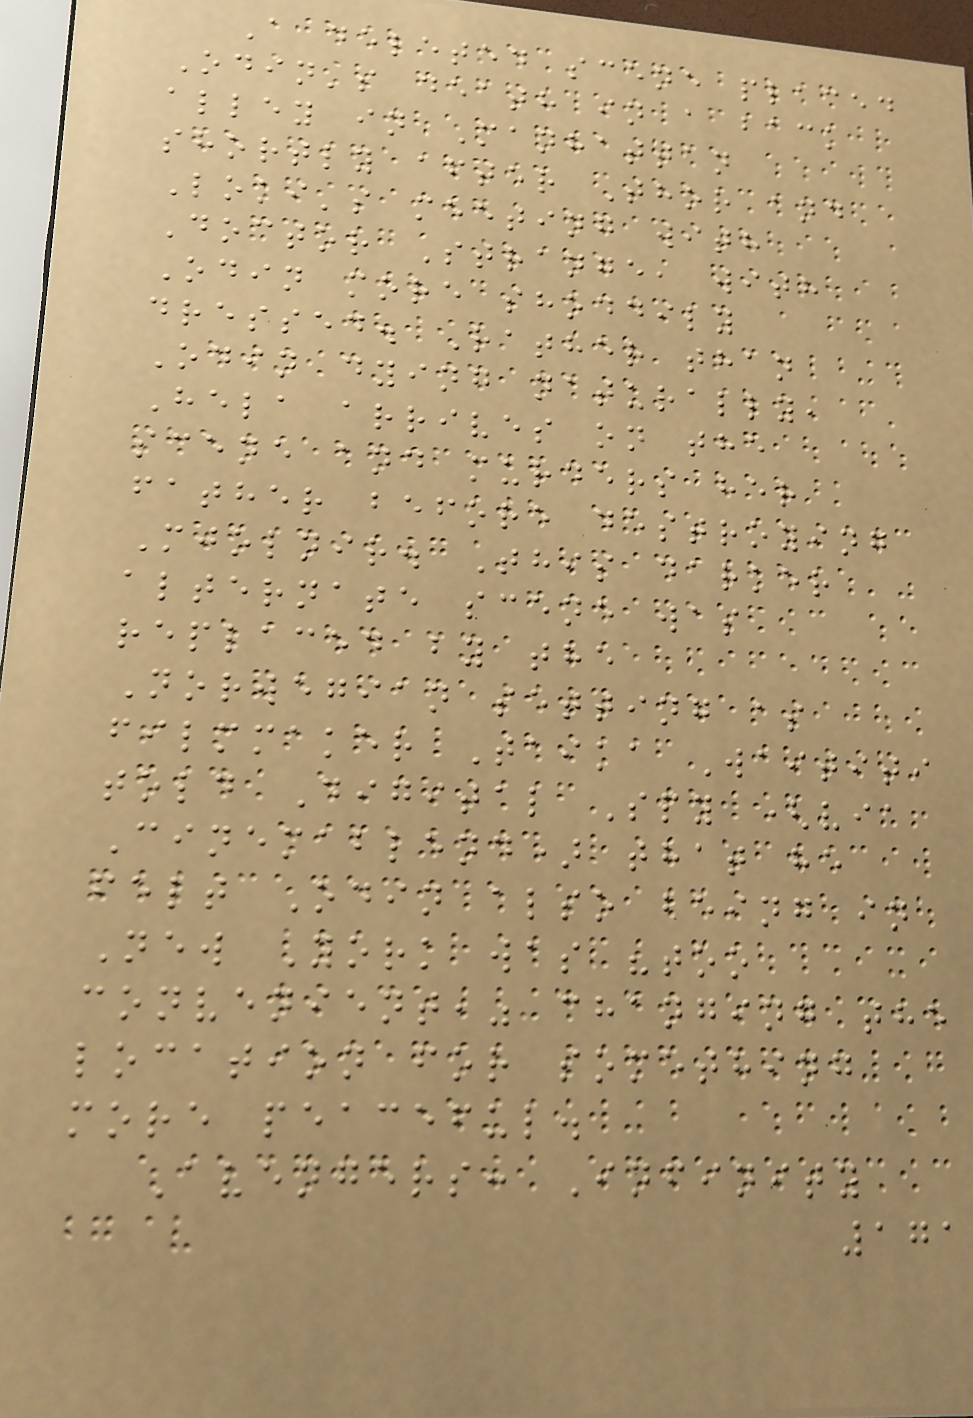A deleted scene placed
Odin's death in a back
alley in Manhattan
shortly after Thor and
Loki's meeting with
Doctor Strange, with
Odin more shoddily
dressed. Rather than
Odin dying naturally,
Hela arrives on the
scene and murders her
father before destroying
Mjolnir. This darker
alternate scene was
replaced by the
Norwegian setting as
filmmaker Taika Waititi
told Digital Spy (via
Cinemablend) that he
felt Odin also being in
New York was "too
convenient," changing the
location for something
more peaceful.
Avengers: Infinity
171
